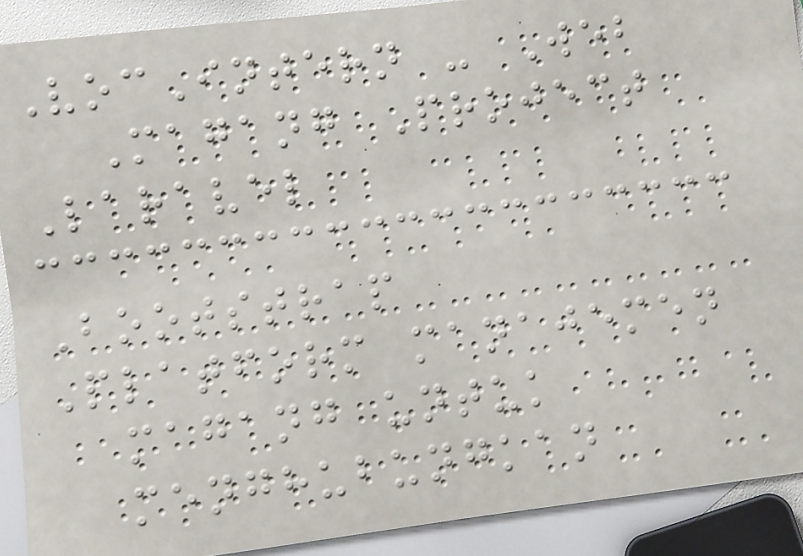VocIntern - Web
Magang Project
Laravel
Bootstrap
Platform manajemen
magang untuk
menghubungkan
